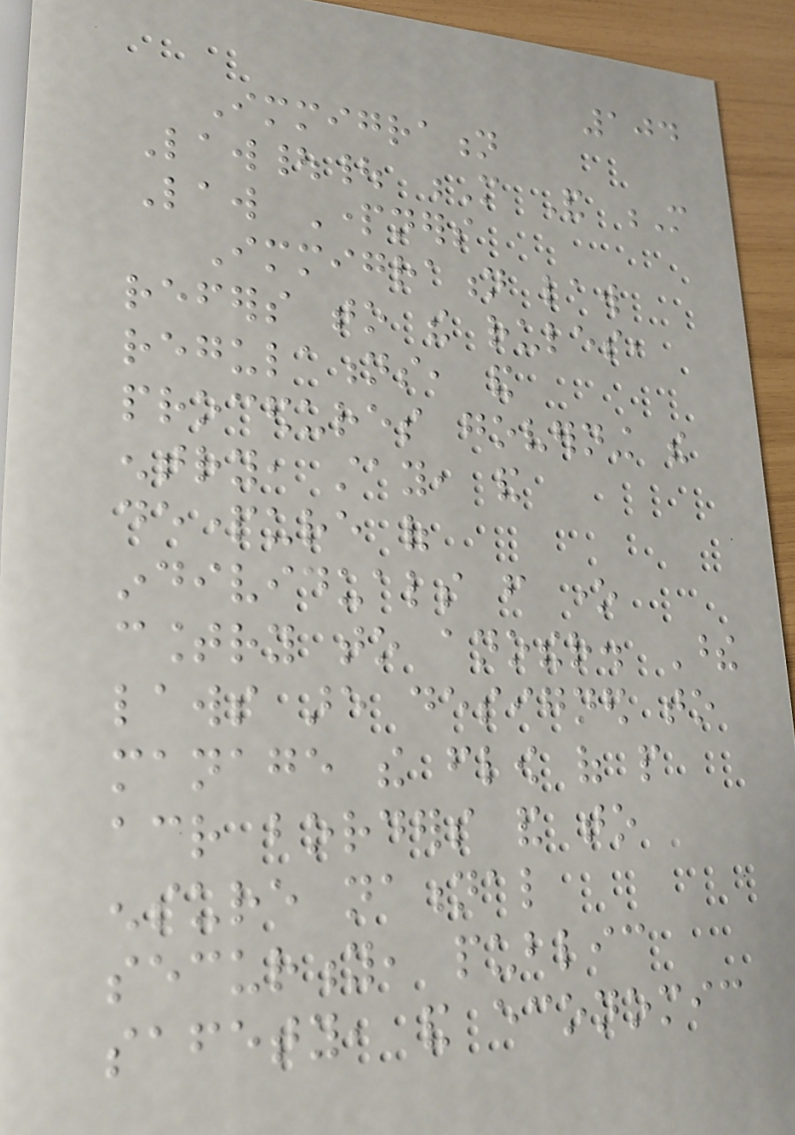104
Immigration
Law|| M And M
Law Partners
Immigration law
refers to the rules,
regulations, and
procedures governing the
entry, stay, and
departure of
individuals from one
country to another. These
laws are designed to
manage the flow of people
across borders and to
ensure national
security, public
safety, and economic
